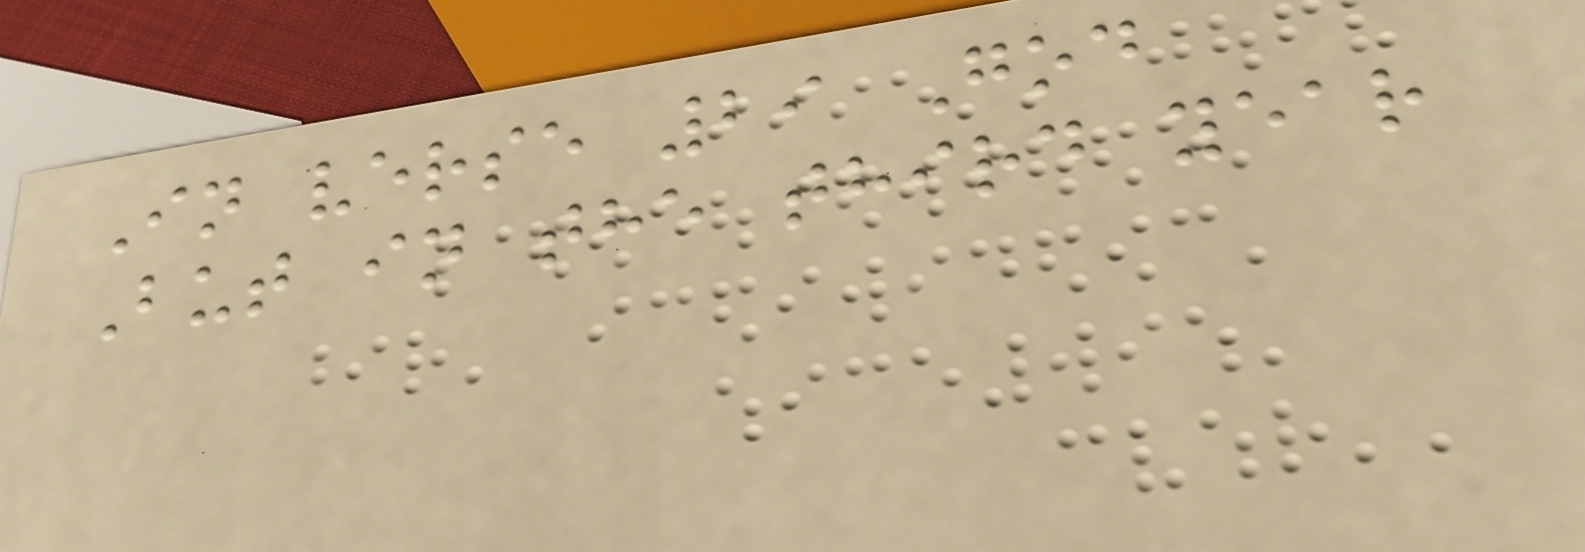In verse 29 God
But in the third year
